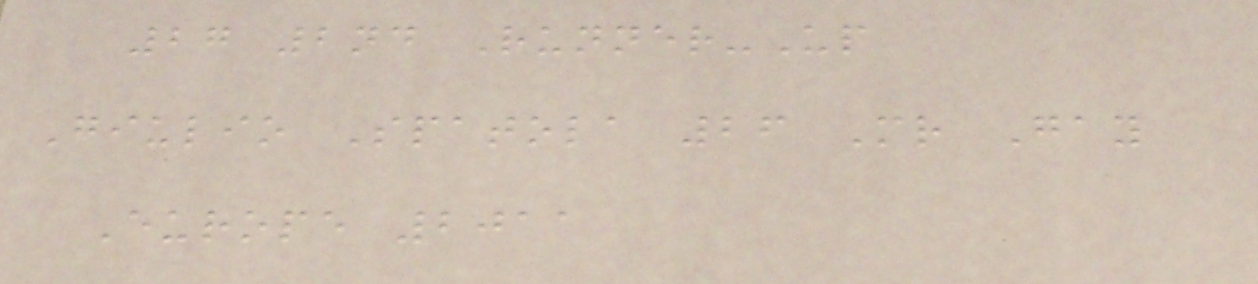27 2nd Runner-Up
Giulio Spatola 26 Mr Gay
Europe 2011
